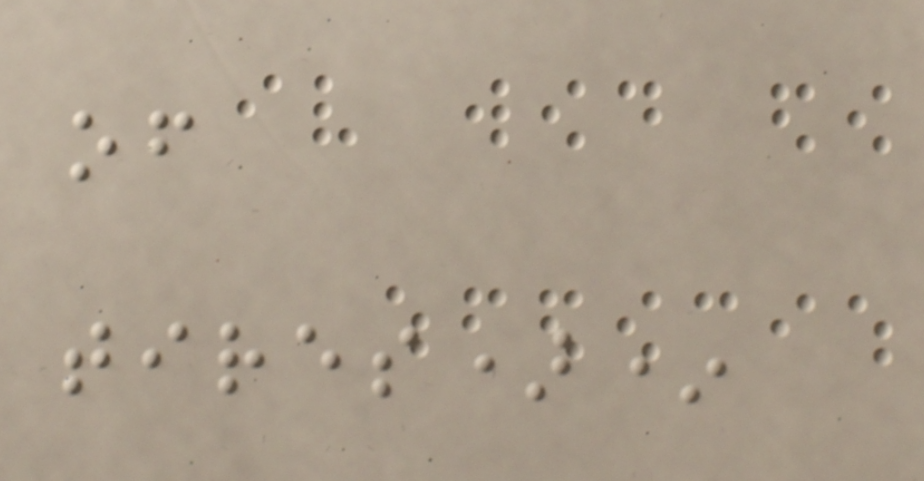of
tires)*
